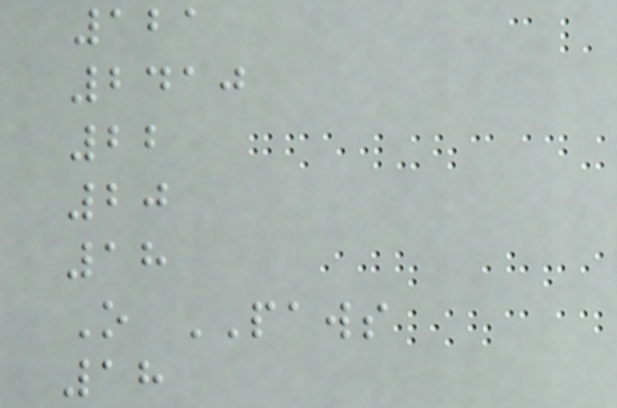121
2410
22
20
18
O PAWS
18
